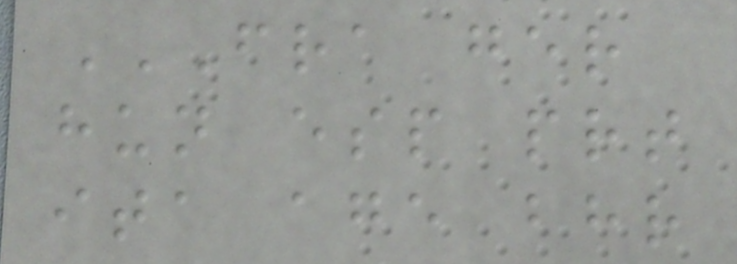FRA GER
HUN ESP PRT
ITA AGE BHR
